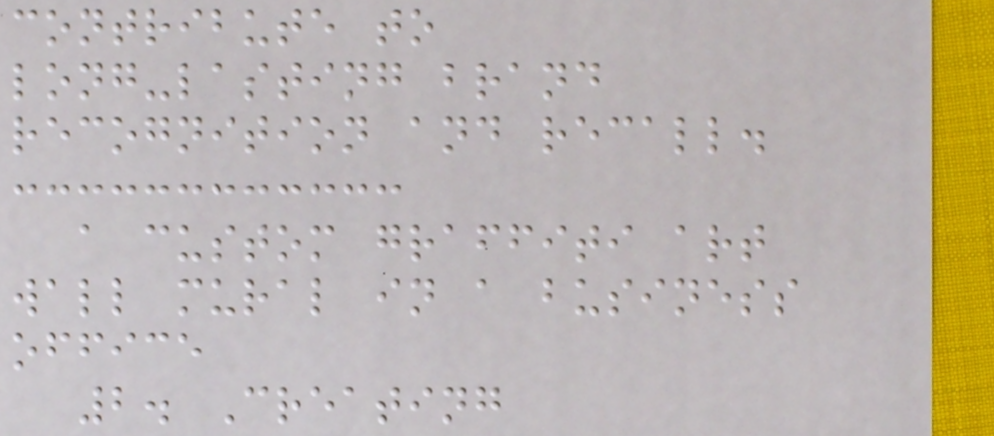contribute to
long-lasting brand
recognition and recall.
a custom graffiti art
wall mural in a business
office
2. Creating
